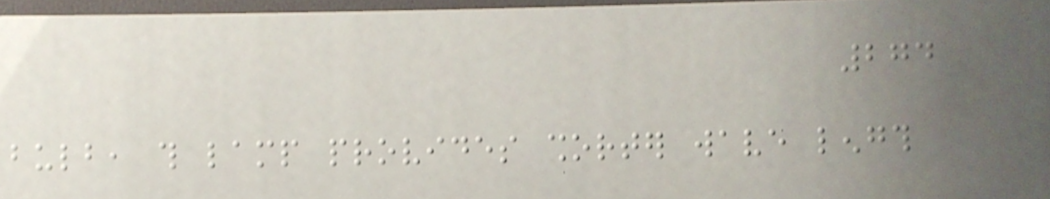274
bulb, this lamp provides shorter wave length
